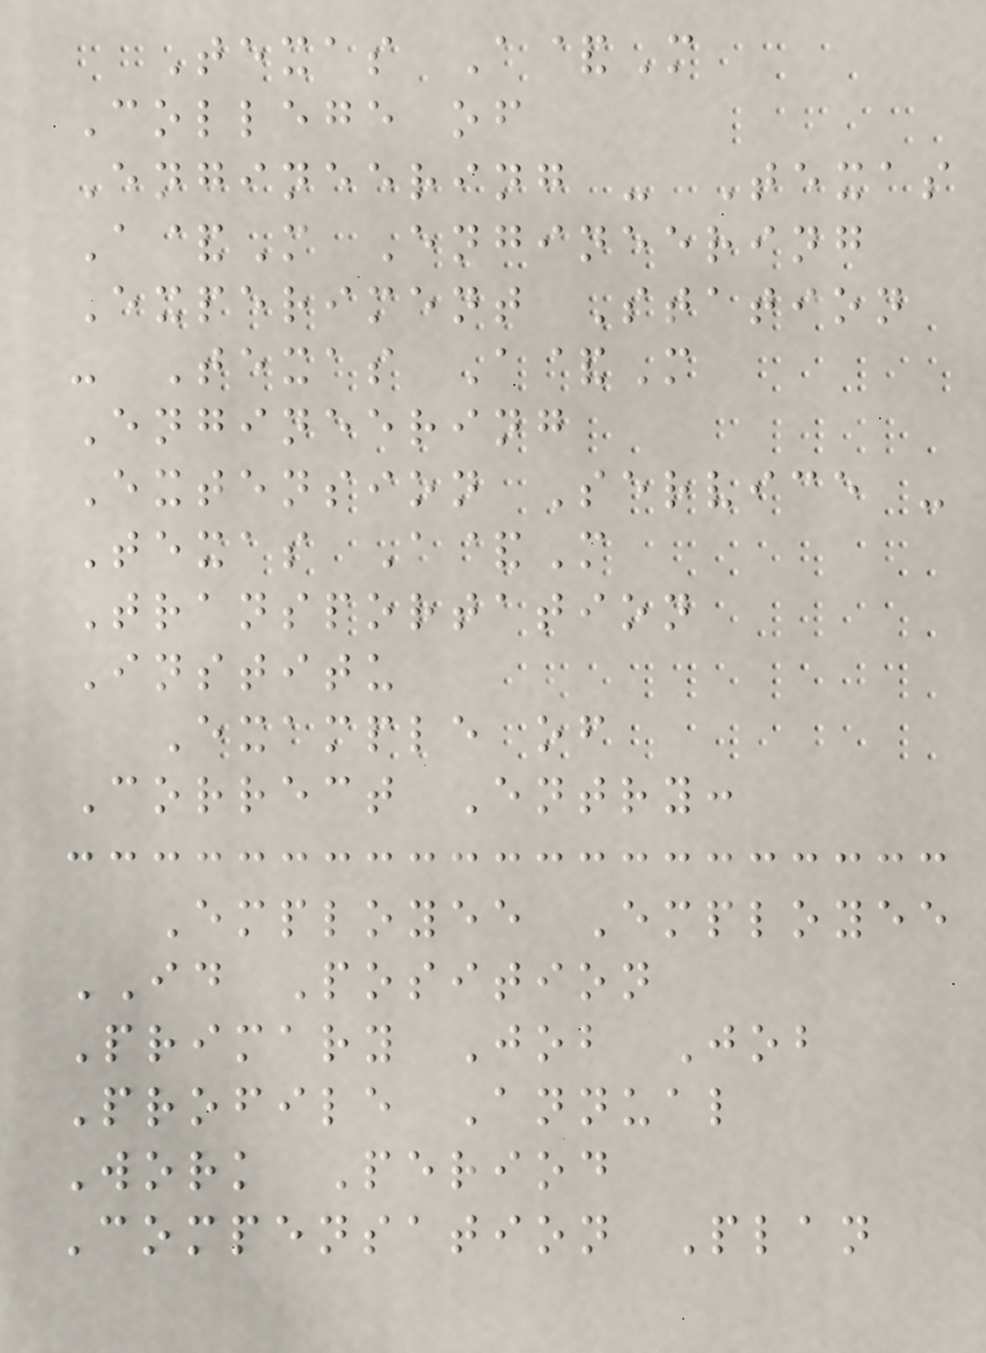Texas A&M
College of
Engineering - Texas
A&M Engineering
Experiment Station
- Texas A&M
Engineering
Extension Service -
Texas A&M
Transportation
Institu
Example of
Correct Entry:
Employee Employee
ID Position
Primary Job Job
Profile Annual
Work Period
Compensation Plan
